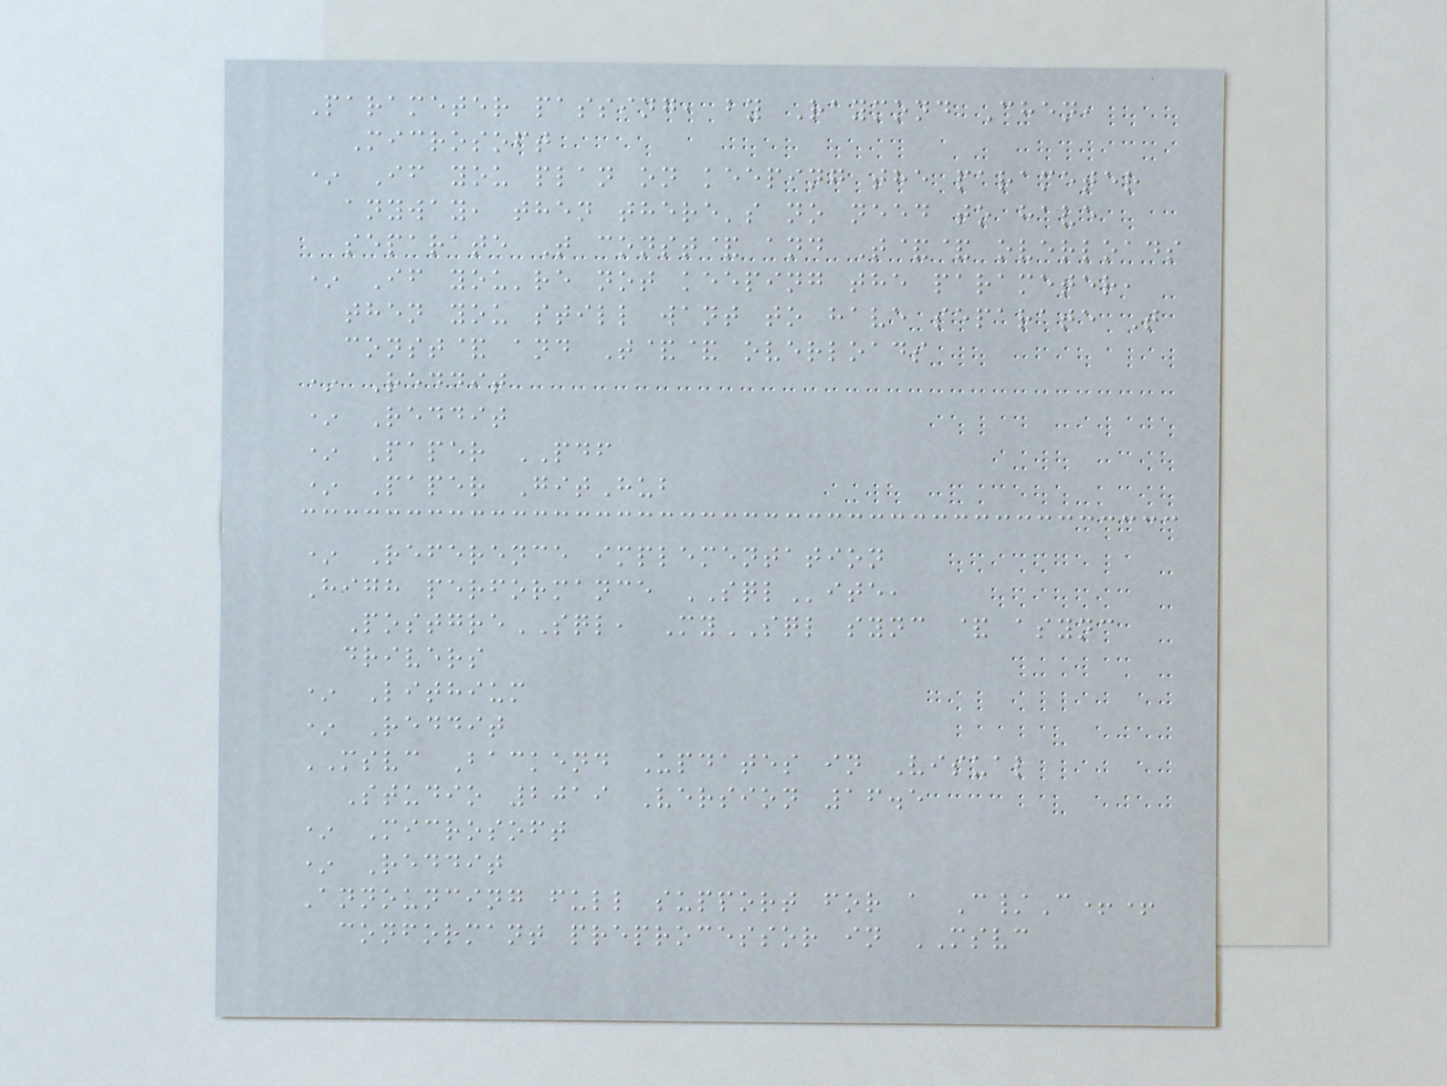Parameter passing, by Raymond Chen,
Microsoft
* If you plan on keeping the parameter
anyway, then there's no need to have
separate T const& and T&& overloads
* If you're not keeping the parameter,
then you still want to have separate T
const& and T&& overloads
* Reddit
* Reddit
* Paper PDF
* Paper GitHub
* Reference implementation
High performance SQLite,
PostgreSQL, MySQL sync & async
drivers
* Lithium
* Reddit
MSVC Backend Updates in Visual
Studio 2019 Version 16.5
* Microsoft
* Reddit
Announcing full support for a C/C++
conformant preprocessor in MSVC
